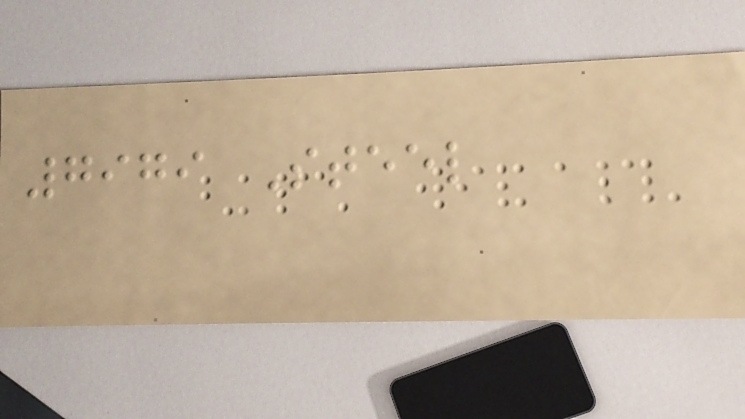7979 Steel
